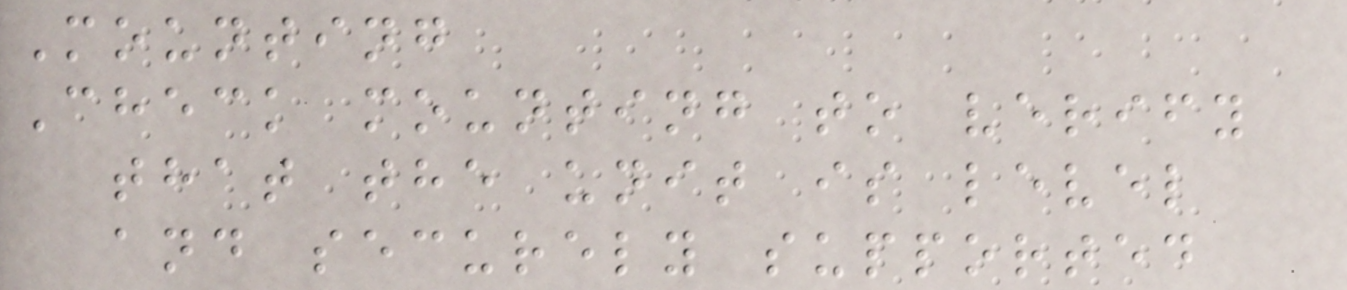Mounting
Check mounting to verify
that the unit is level
and securely supported
